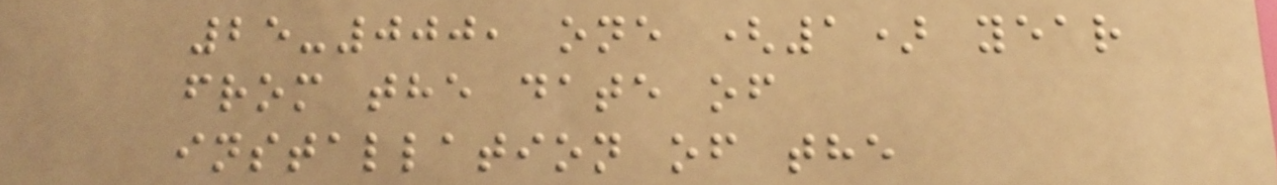25-000, one (1) year
from the date of
installation of the
